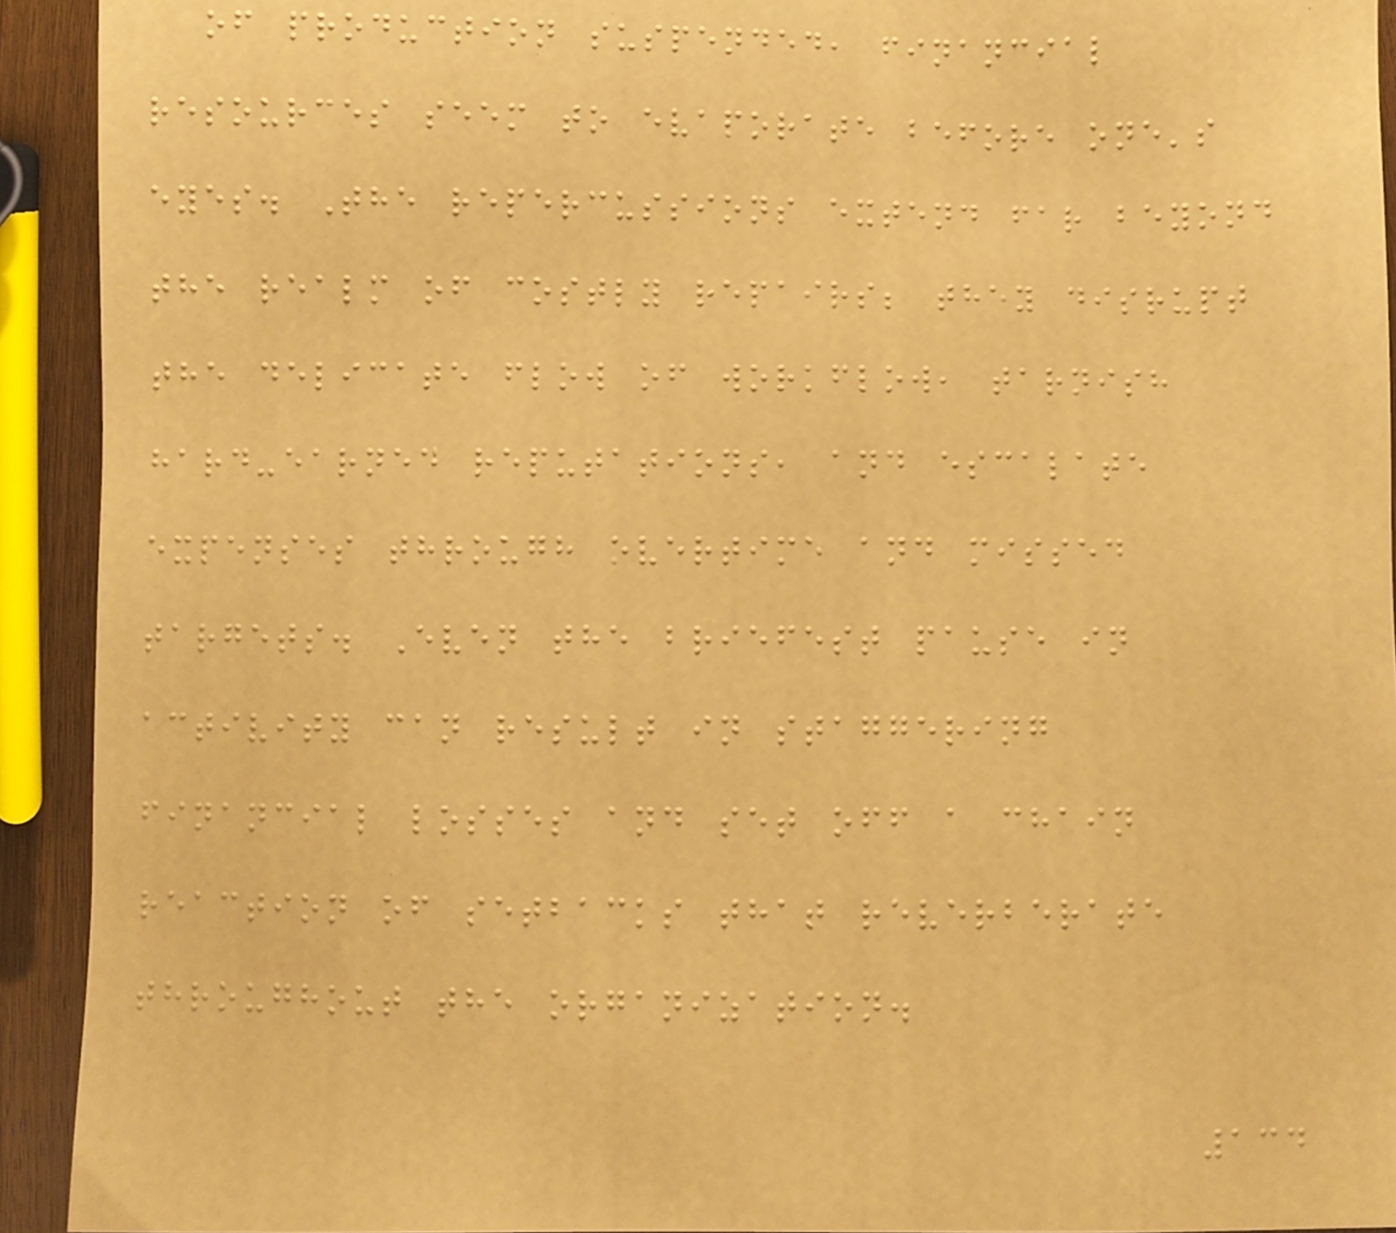of production suspended, financial
resources seem to evaporate before one's
eyes. The repercussions extend far beyond
the realm of costly repairs; they disrupt
the delicate flow of workflow, tarnish
hard-earned reputations, and escalate
expenses through overtime and missed
targets. Even the briefest pause in
activity can result in staggering
financial losses and set off a chain
reaction of setbacks that reverberate
throughout the organization.
134
